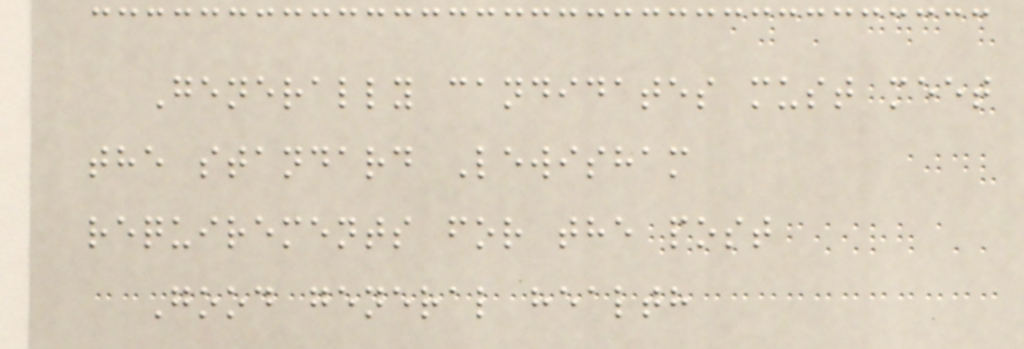Generally candidates must meet
the standard Lewisham
requirements for the post
Good general health
